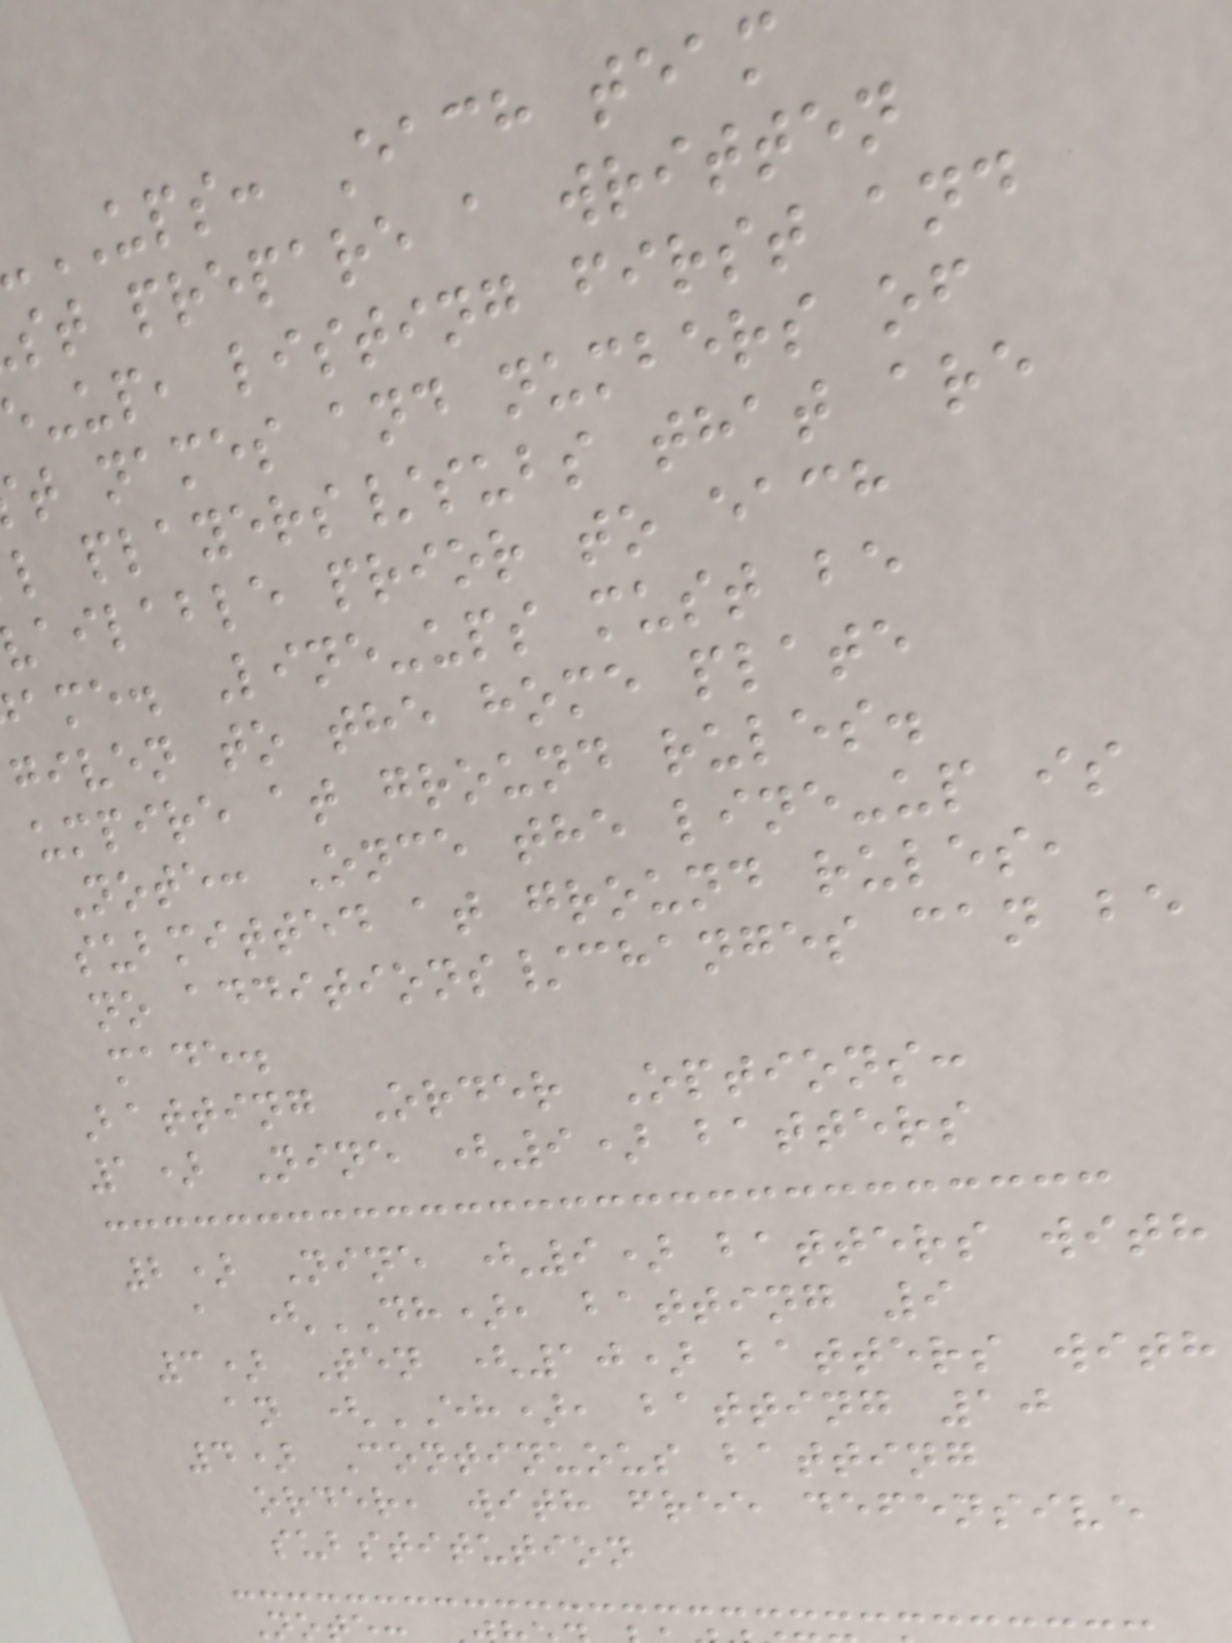UPS: Each team
st prepare a written
e-up, listing first and
t names and numbers of
l players/subs that are
ailable prior to each
ame. Line-ups must be
given to the home plate
umpire at ground rules.
Note: Once the line-up is
submitted at ground rules,
no additions/changes can be
made.
Batting Order Options:
1) Nine (9) batters
2) Nine (9) batters with
a (DH), batting 9
3) Ten (10) batters with
an (EH), batting 10
4) Continuous batting
order, with free defensive
substitution
